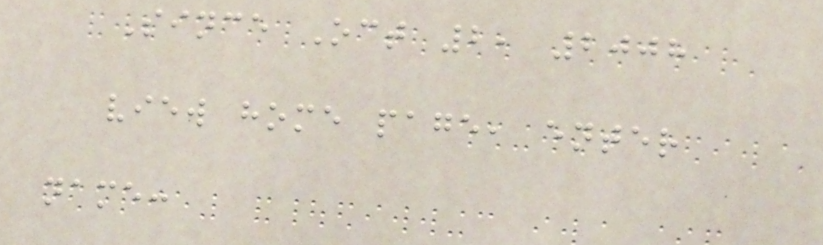Since Oct 2, 2008
view home page, enter
name:
